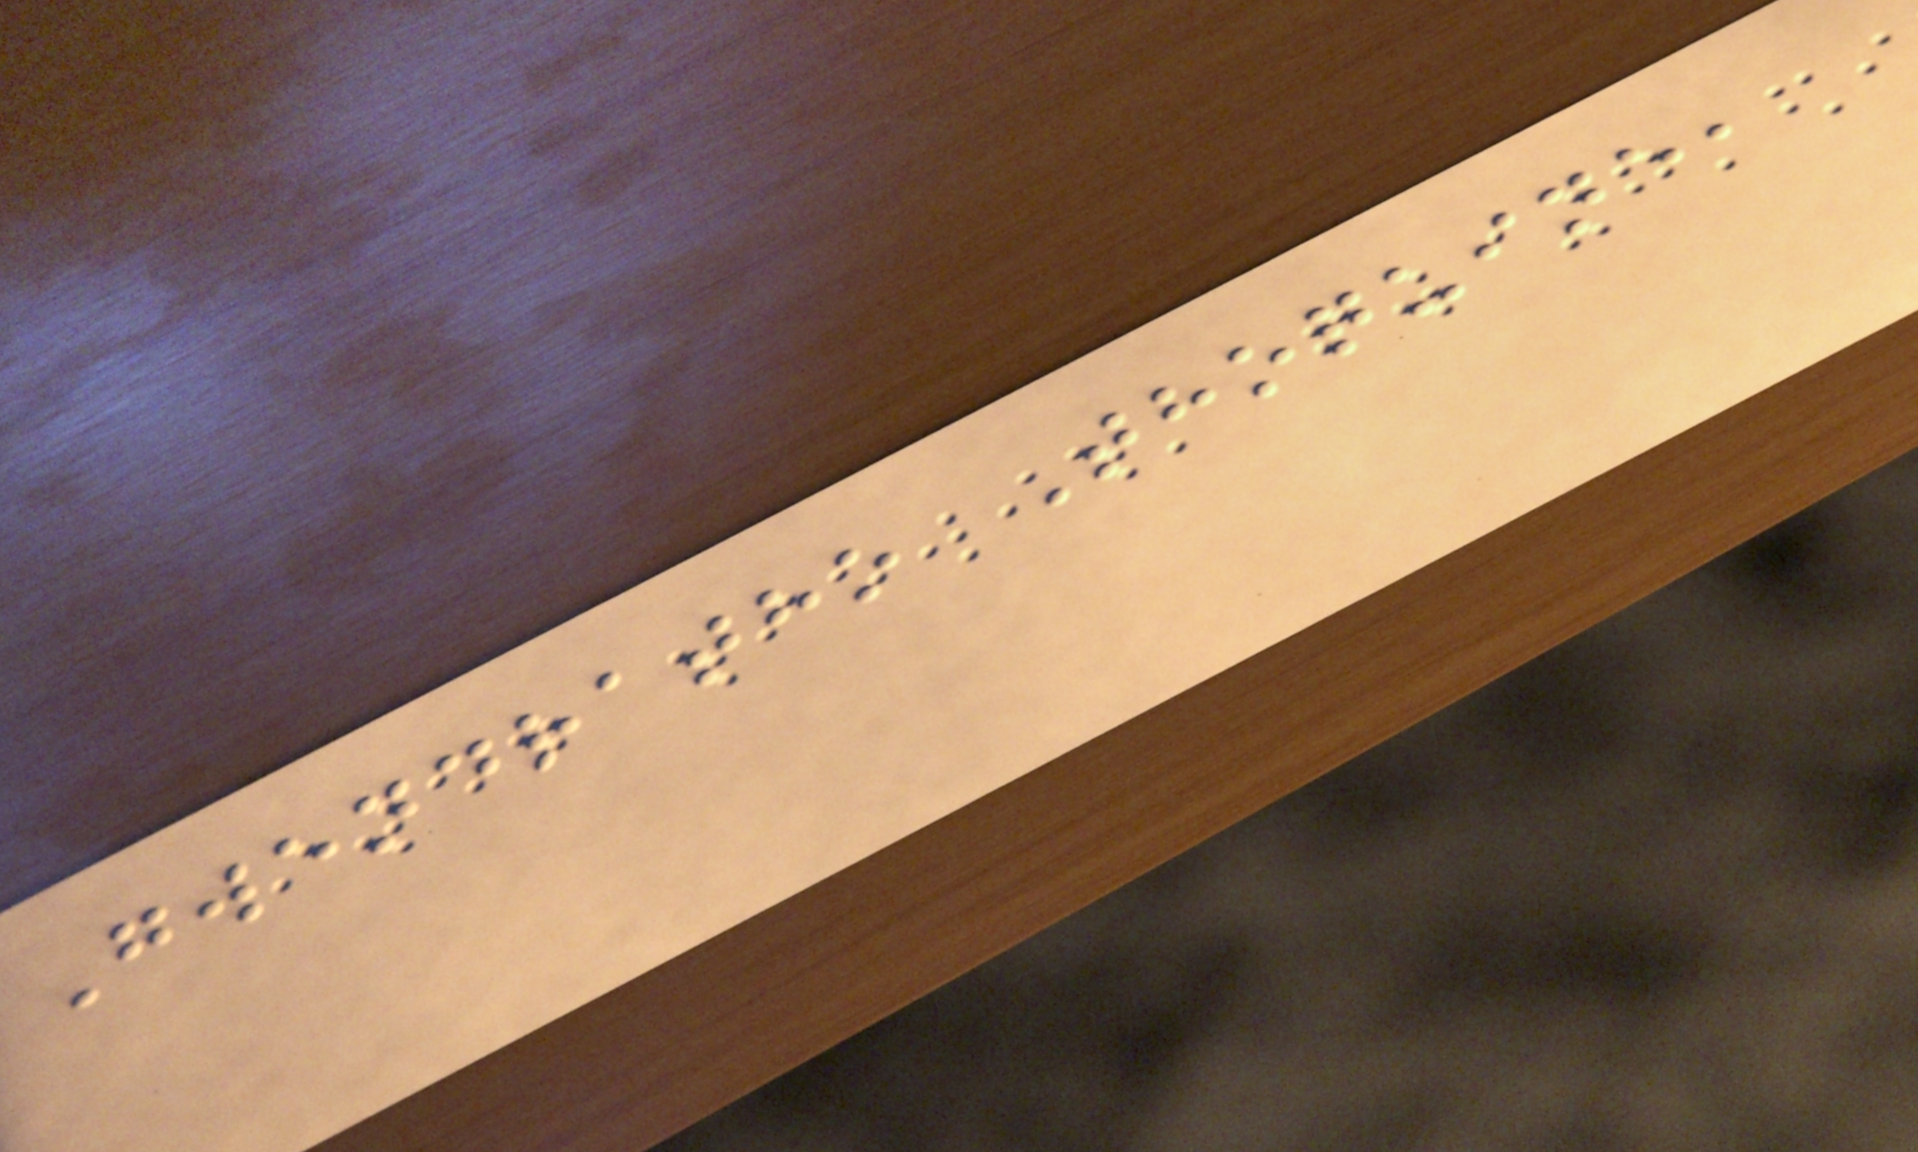Gwendratho Thoquine,
